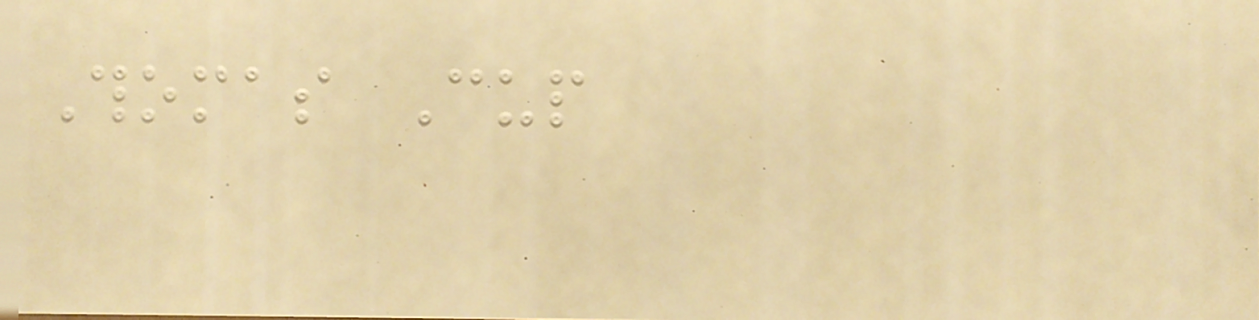Thomas Cup
